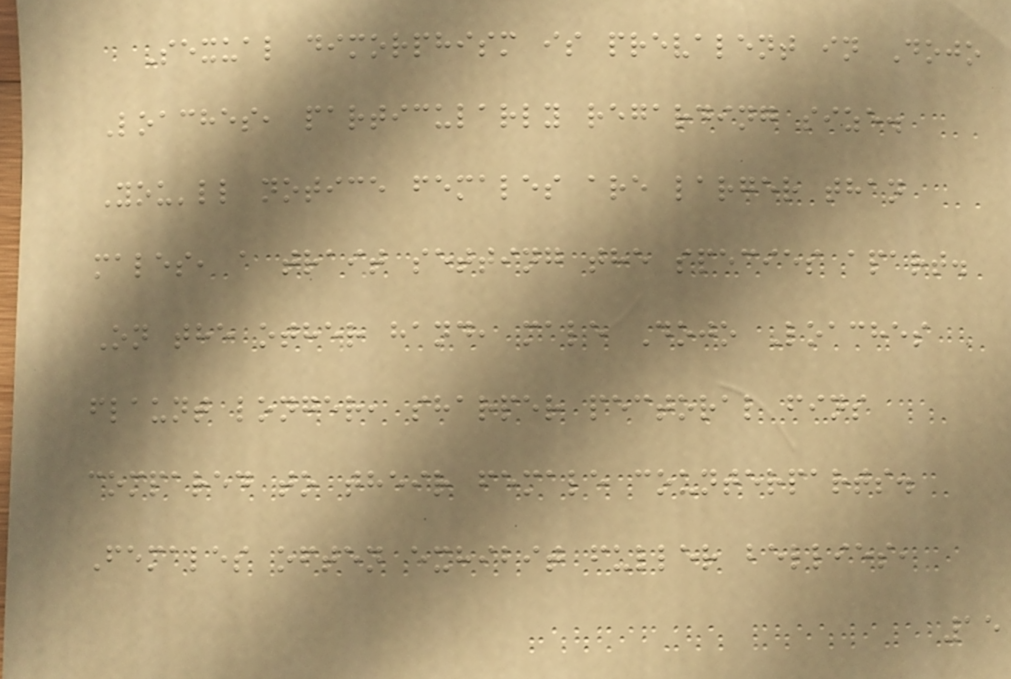Sexual dimorphism is prevalent in Dojo
Loaches, particularly regarding size.
You'll notice females are larger than
males, a trait setting the species apart.
On the other hand, male Dojo Loaches
flaunt longer, sharper pectoral fins
compared to their female counterparts.
Females often exhibit fuller bellies,
15
